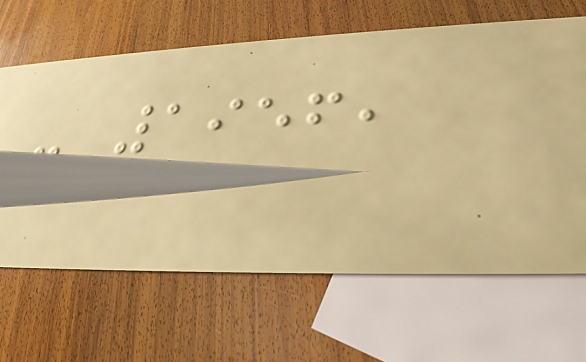- 1956,
